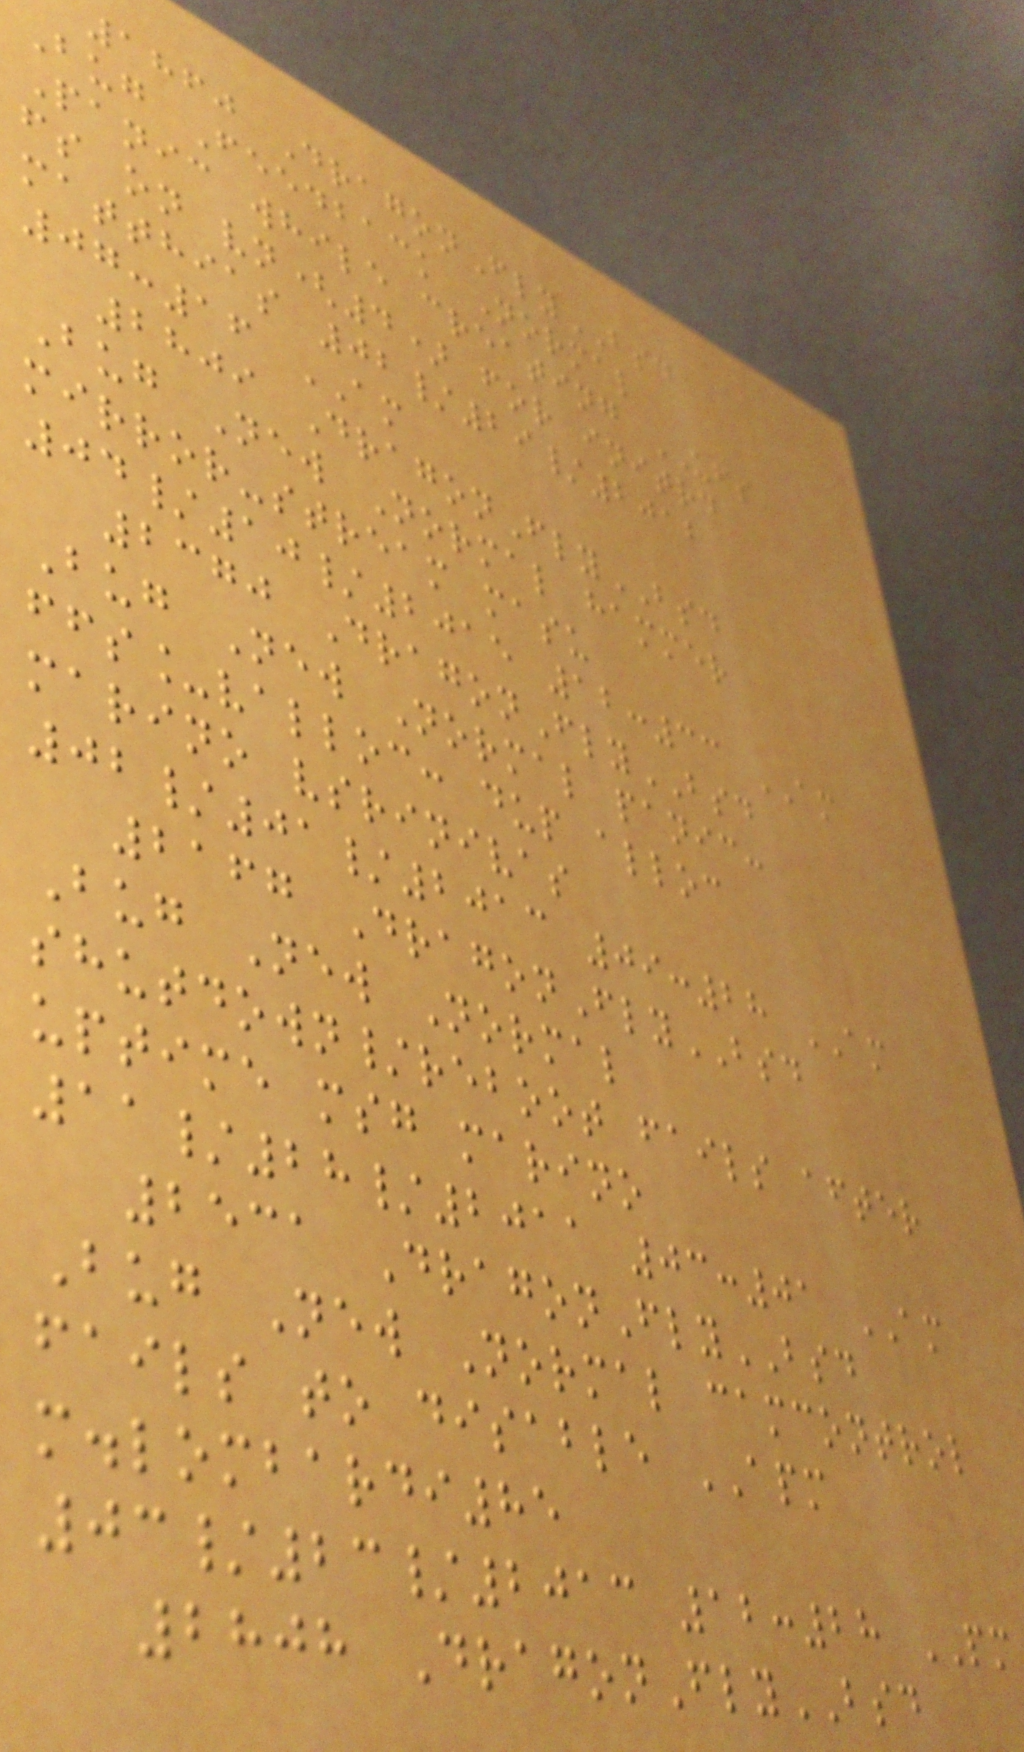1860 DragonFlyBSD
Bug Feedback Normal
Panic while creating UFS
fs on vn(4) for initrd
matthias 02/29/2012
07:16 AM
2809 DragonFlyBSD
Bug New Normal hammer
mirror-stream masu
04/10/2015 12:33 AM
2370 DragonFlyBSD
Bug New Normal panic:
ffs_valloc: dup alloc
marino vsrinivas
02/01/2013 09:28 AM
2167 DragonFlyBSD
Bug New Normal
shutdown/reboot fails after
uptime msg marino
11/28/2011 03:01 AM
2531 DragonFlyBSD
Bug New Normal camcontrol
fails to disable APM
m.lombardi85
03/23/2013 12:28 PM
2808 DragonFlyBSD
